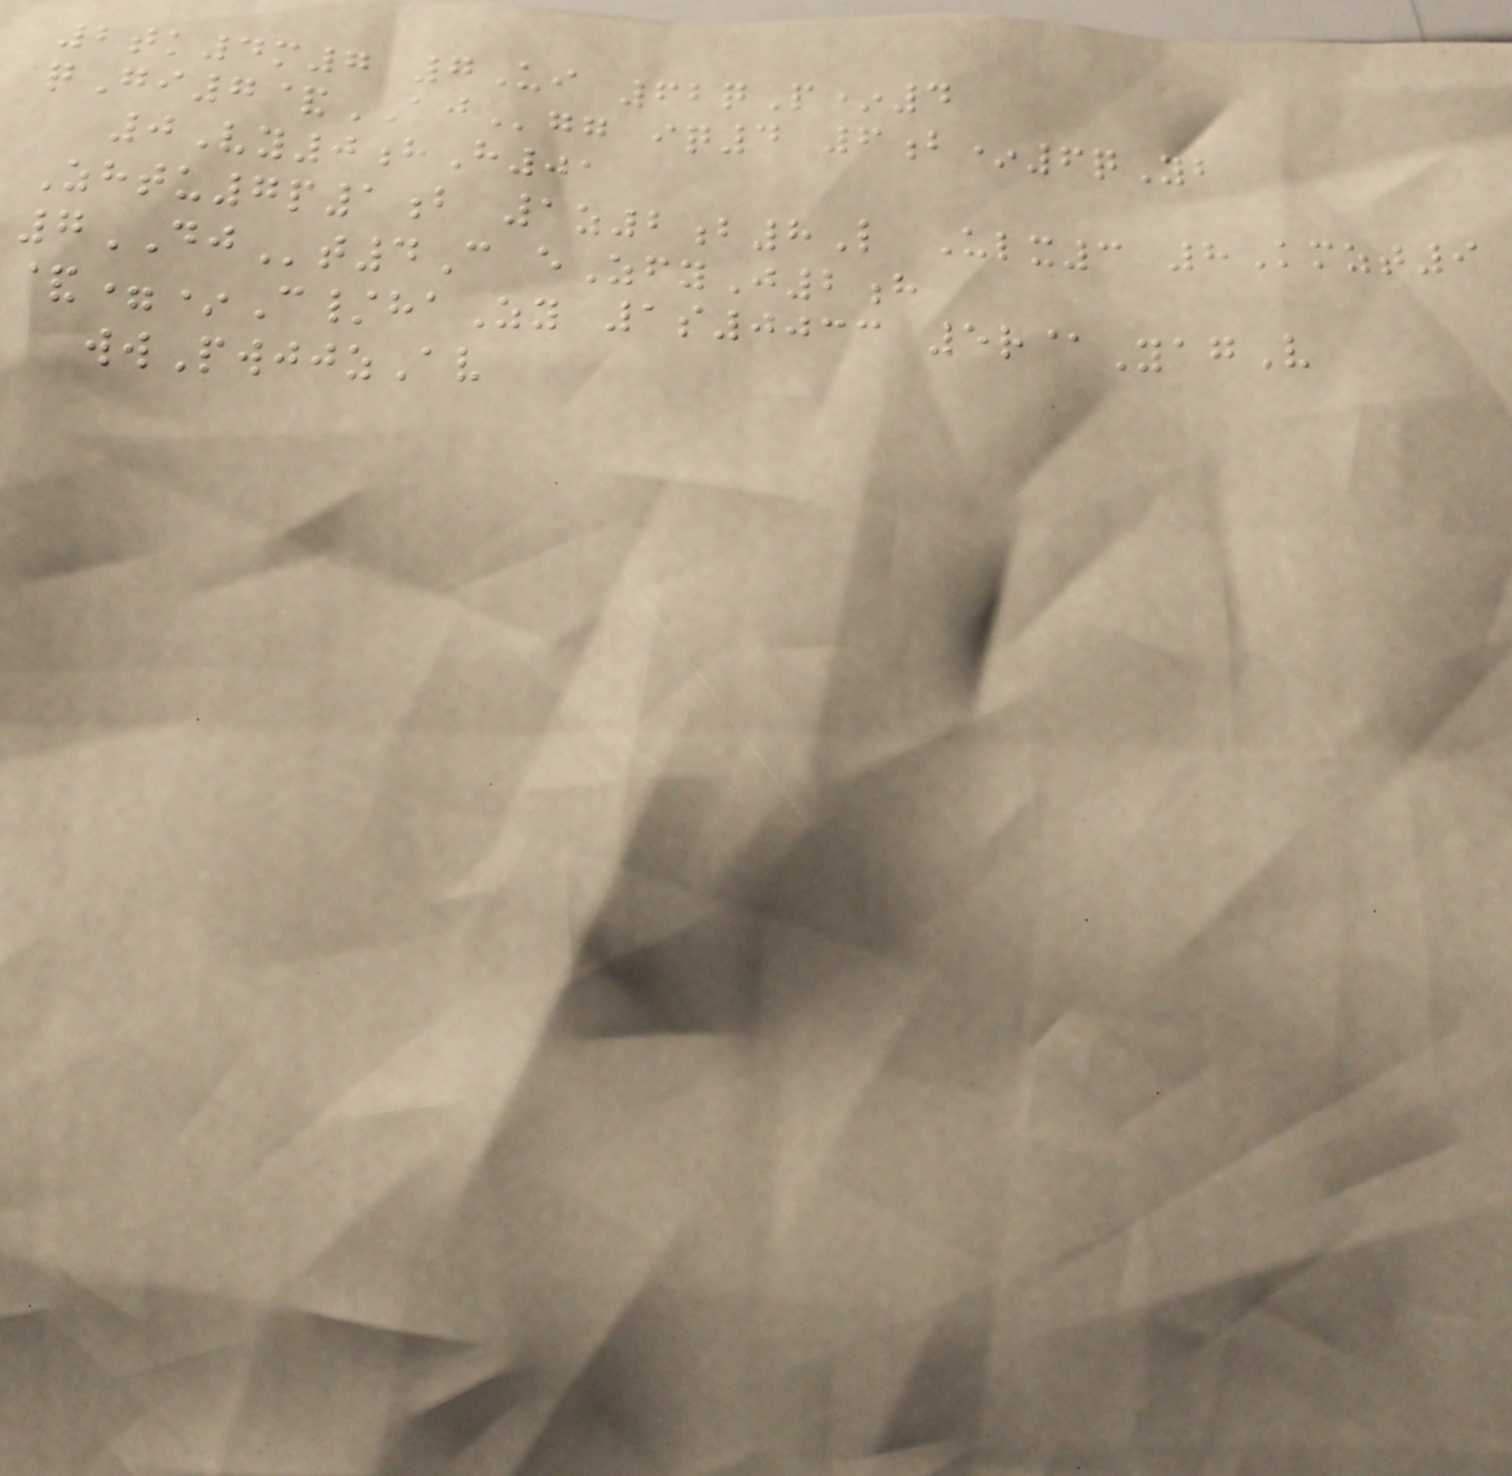2tk4m7 7Ui 62qP*4
qGi7&AJgg iq4 6b*6qYb
0Vy0hH01
Zhtu7p1b 1z2b8L Ulx3 8Kmzt9
7DJt4C eZfyJ2h
&=*C/haZy 1s0033 5r@YagV
wwPwjjzAv
